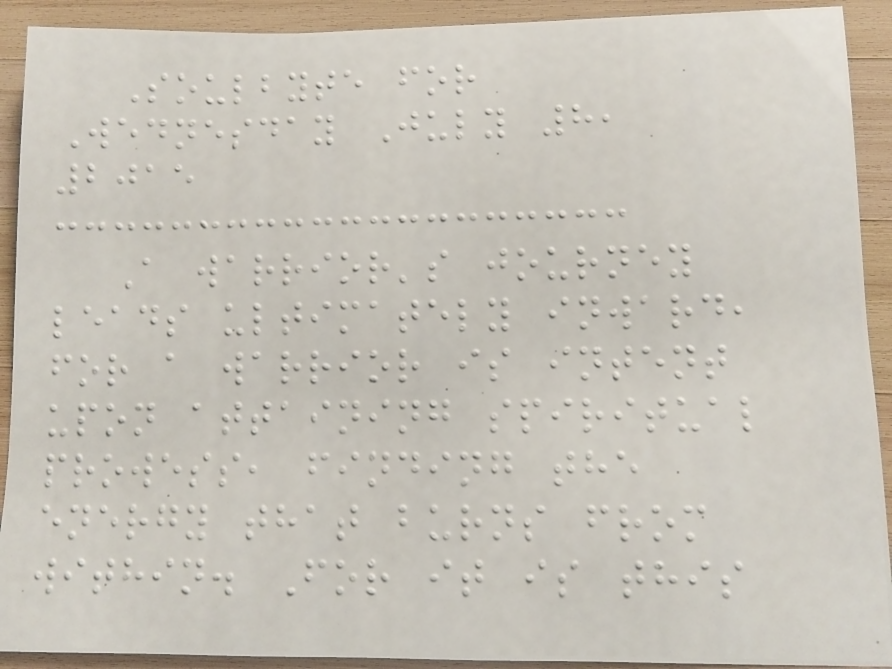Soulbyte for
Wednesday July 8,
2015
A warrior's journey
leads ultimately inward,
for a warrior is intent
upon attaining spiritual
prowess, finding the
energy that burns from
within. For it is this
